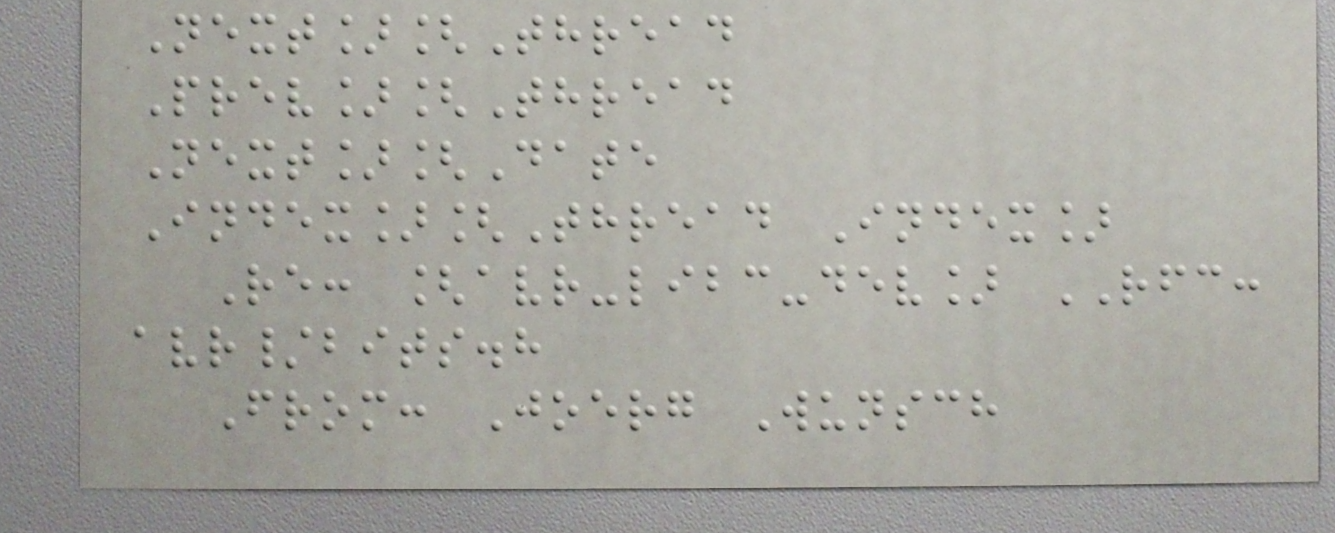Next][Thread
Prev][Thread
Next][Date
Index][Thread Index]
Re: [avr-libc-dev] RFC:
avr/bits.h
From: Joerg Wunsch
